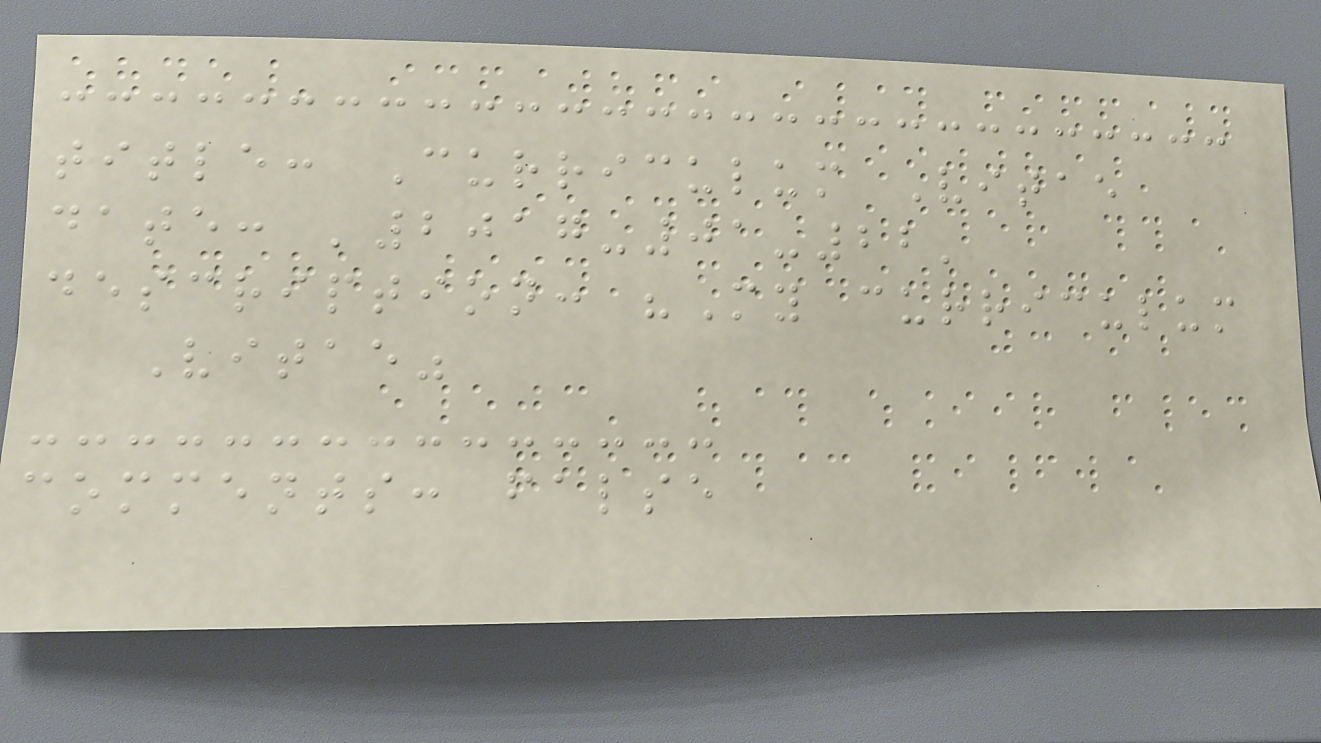title: Curriculum Vitae
date: '2017-01-22'
description: "My curriculum
Vitae"
comments: false
